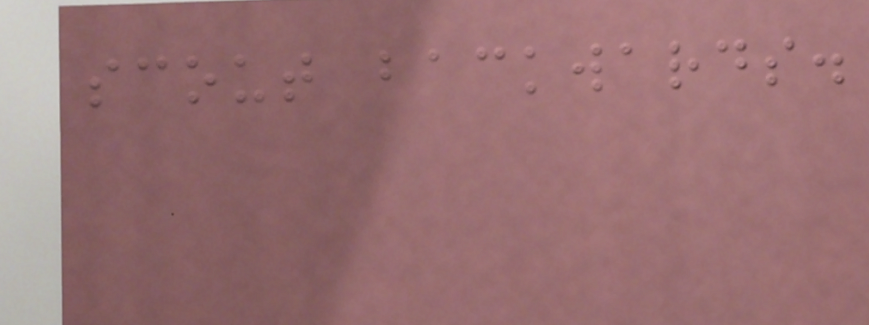scout backwards.
